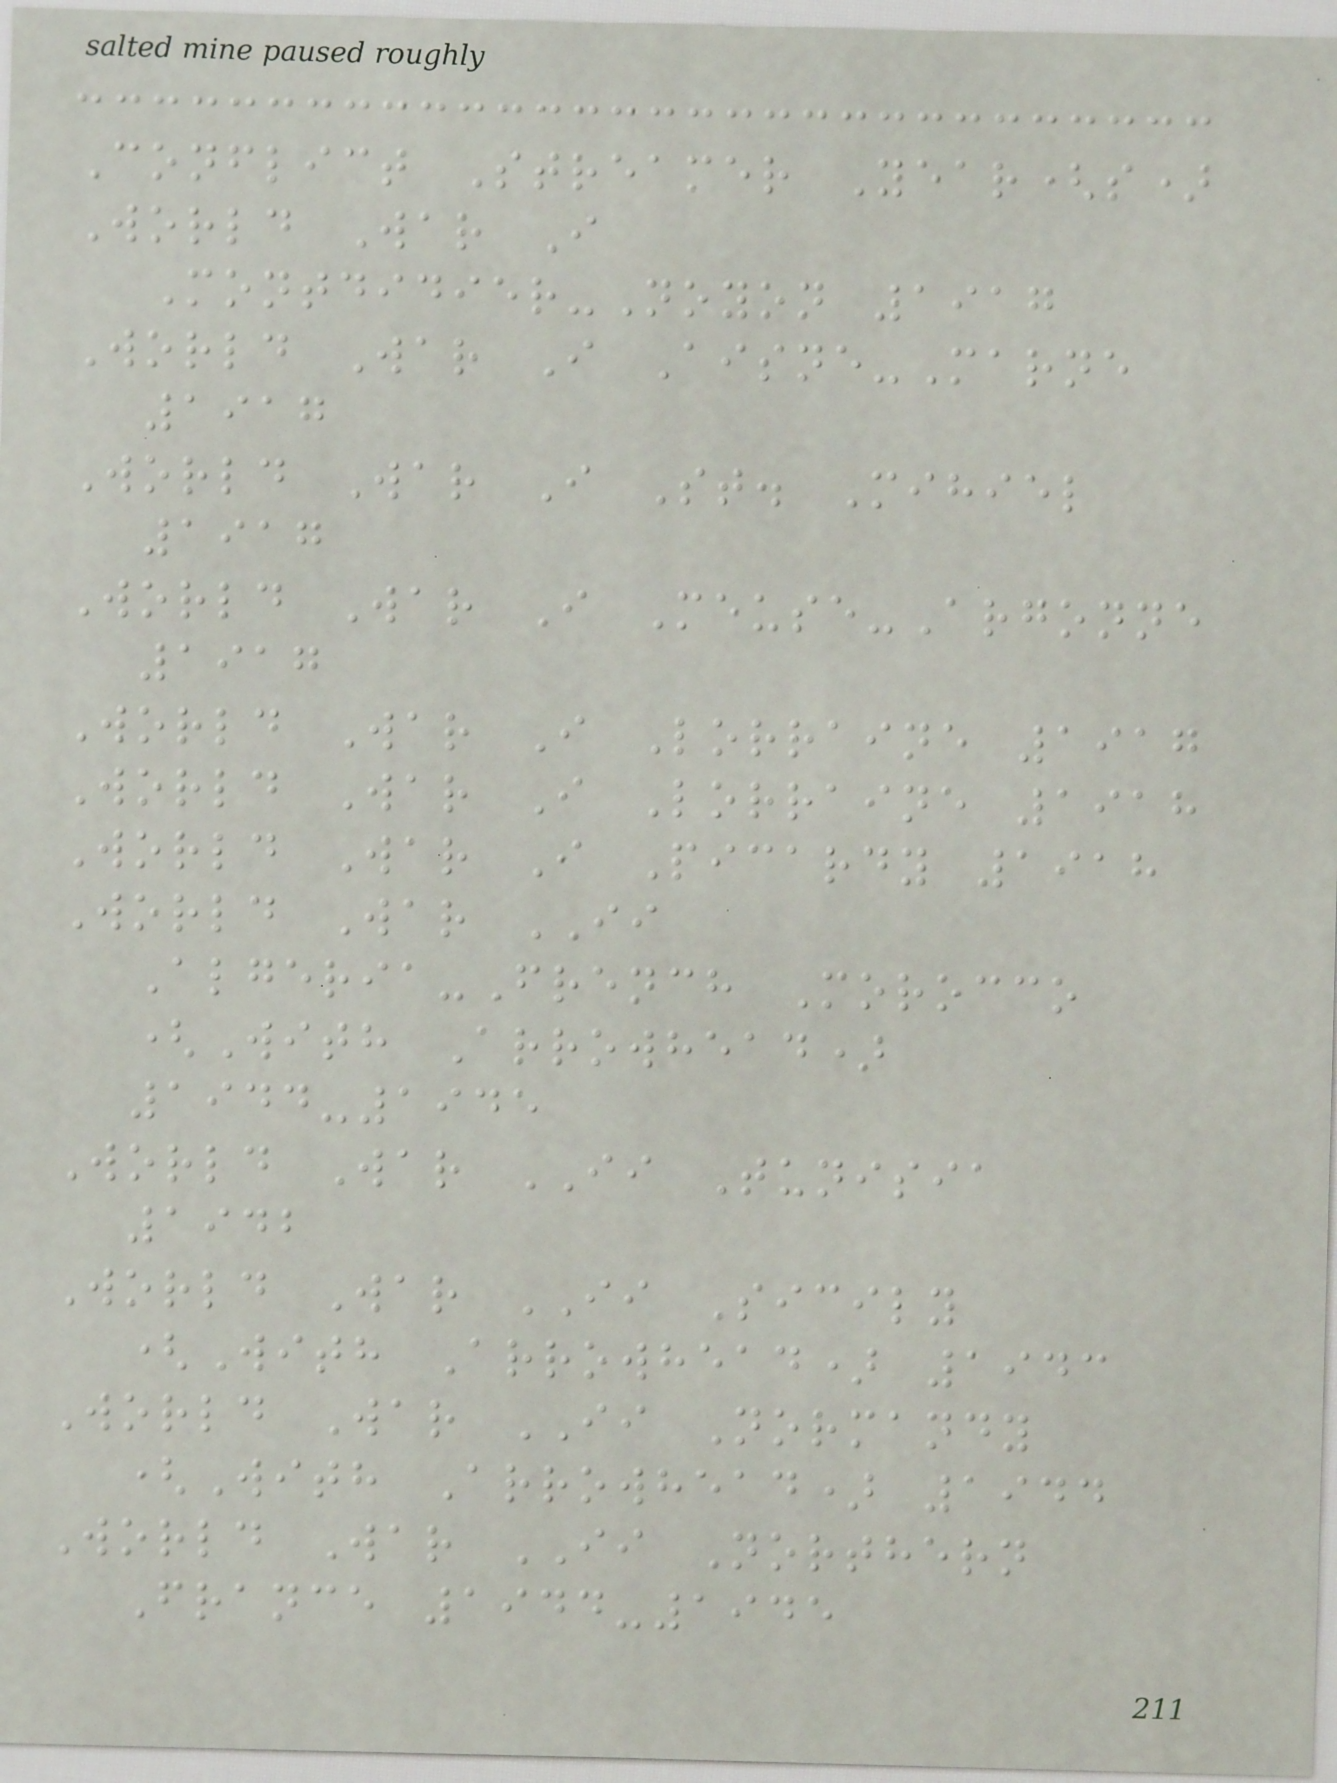Conflict Streamer Year(s)
World War I
Montdidier-Noyon 1917
World War I Aisne-Marne
1917
World War I St. Mihiel
1917
World War I Meuse-Argonne
1917
World War I Lorraine 1917
World War I Lorraine 1918
World War I Picardy 1918
World War II
Algeria-French Morocco
(With Arrowhead)
1944-1945
World War II Tunisia
1942
World War II Sicily
(With Arrowhead) 1943
World War II Normandy
(With Arrowhead) 1944
World War II Northern
France 1944-1945
